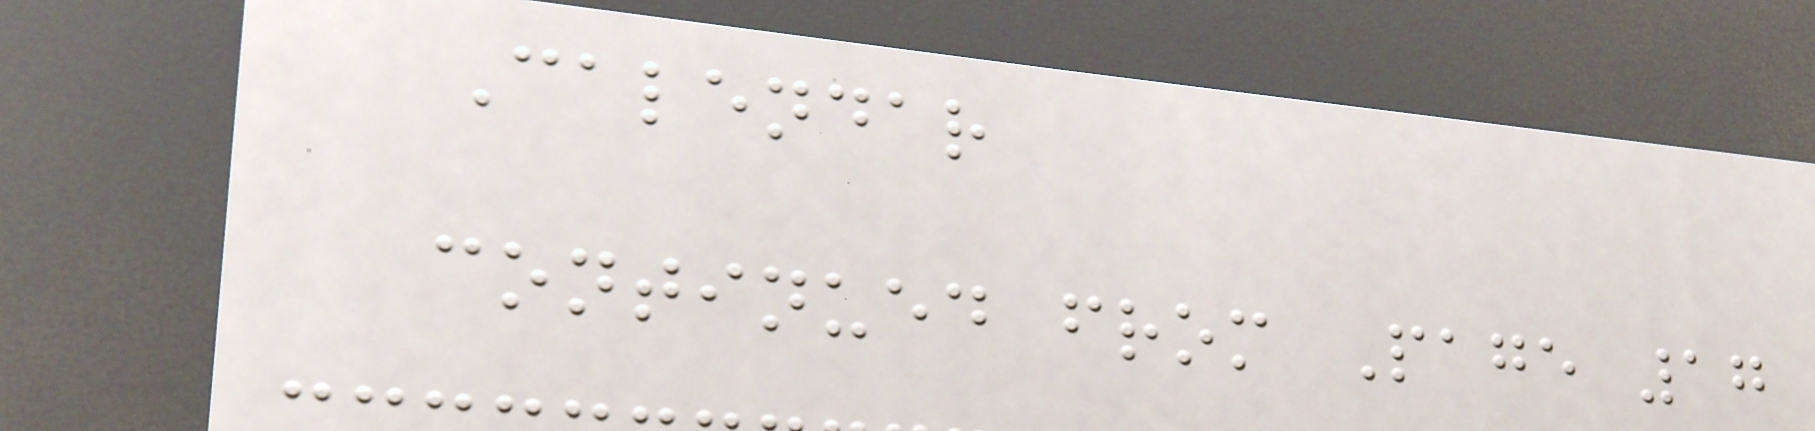Calendar
continued from Page 17
